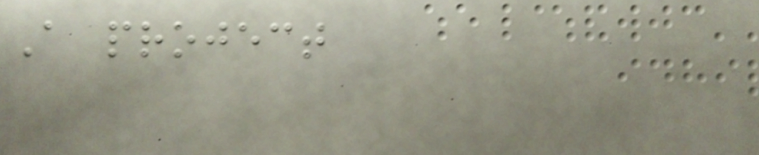A project
